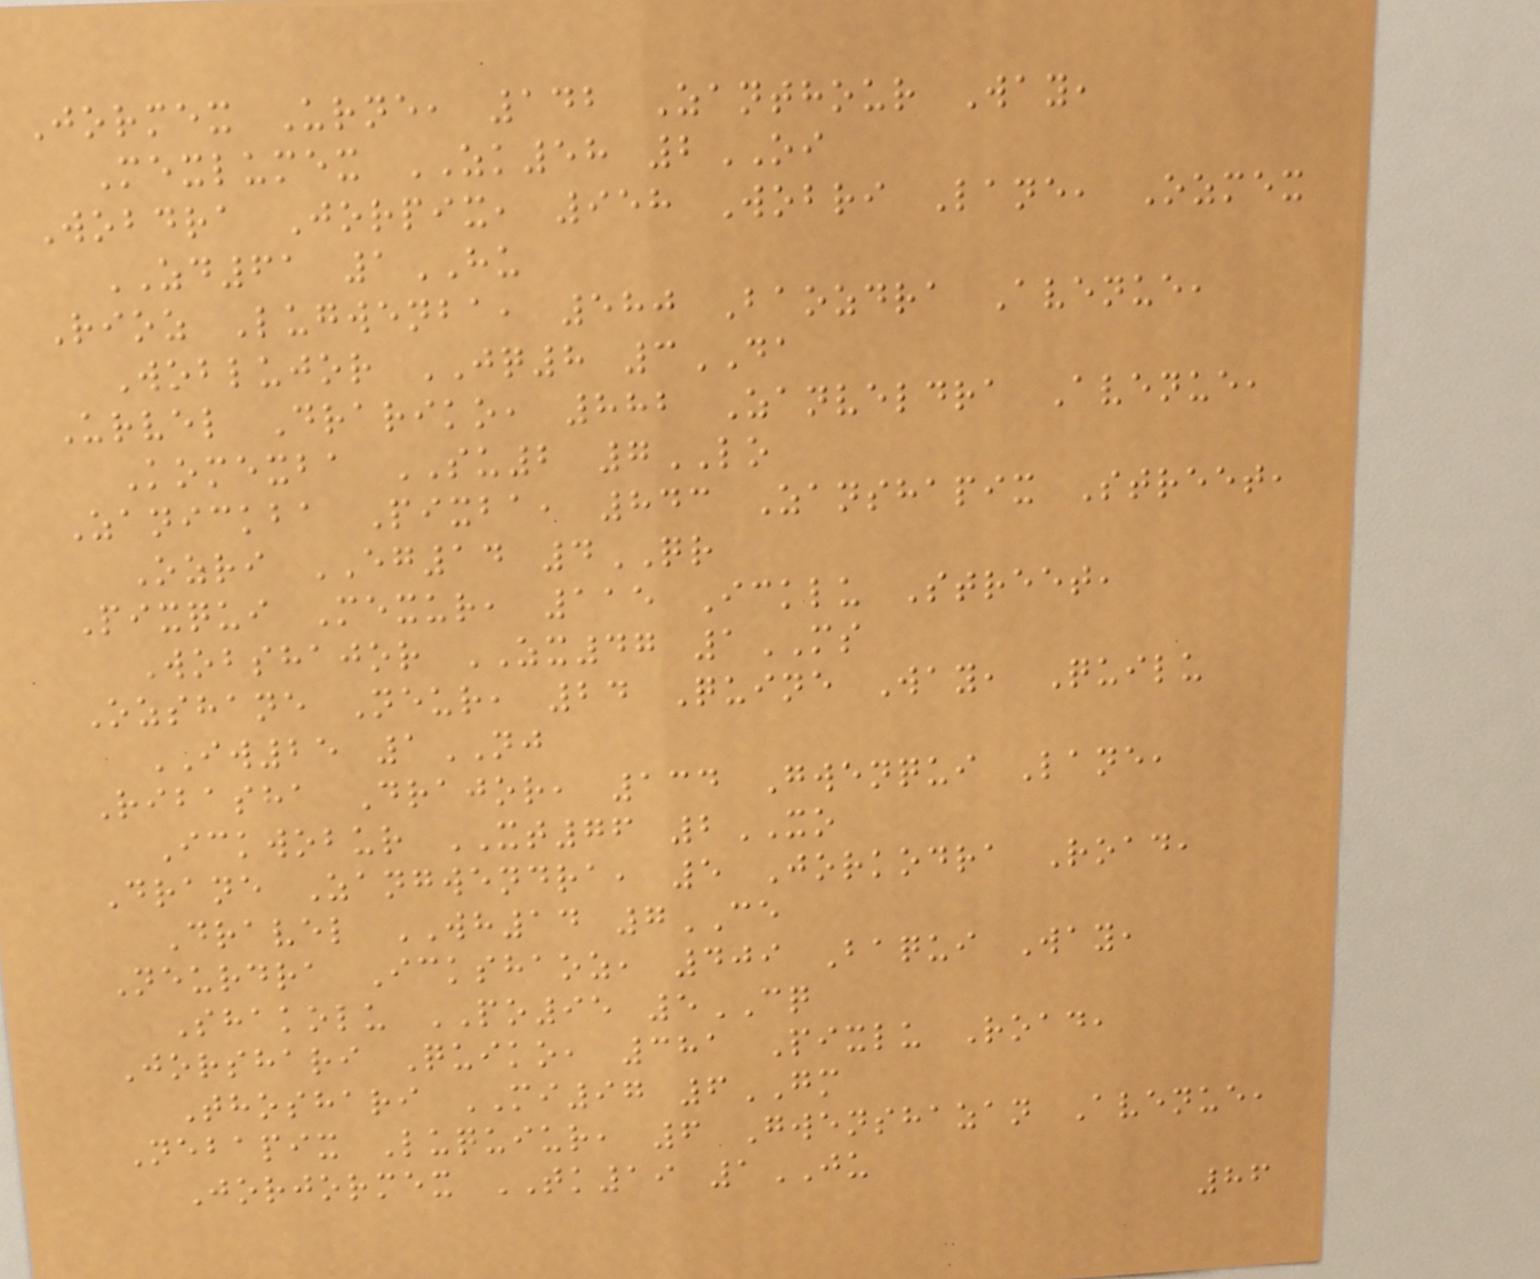Jormex Urne, 142 Zanthour Way,
Mexlumex ZK58 2OI
Wobdra Jorpix, 958 Wobri Lane, Ozmex
ZD61 1HU
Rioz Lugwenba, 580 Baozdra Avenue,
Woblujor JQ8 3DA
Urvel Drariko, 882 Zanveldra Avenue,
Komexba SU2 7LO
Zanickba Pixba, 843 Zanshapix Street,
Ozri EG14 4QR
Pixqui Mexur, 115 Icklu Street,
Wobshajor ZX47 1MS
Ozshane Neur, 24 Quine Way, Quilu
IW25 1NJ
Ribasha Drajor, 134 Gwenqui Lane,
Ickwobur XT76 2XO
Drane Zangwendra, 5 Jorkodra Road,
Dravel WH14 7CE
Neurdra Ickshaoz, 409 Baqui Way,
Shakolu PO95 5CQ
Jorshari Quiko, 381 Pixlu Road,
Thoshari MI97 6GM
Nebapix Luquiur, 6 Gwenshazan Avenue,
Jorjormex TK19 1JU
86
